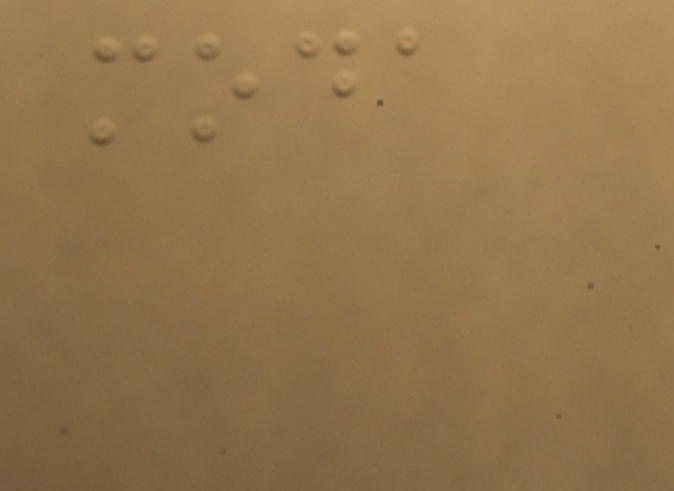moda
